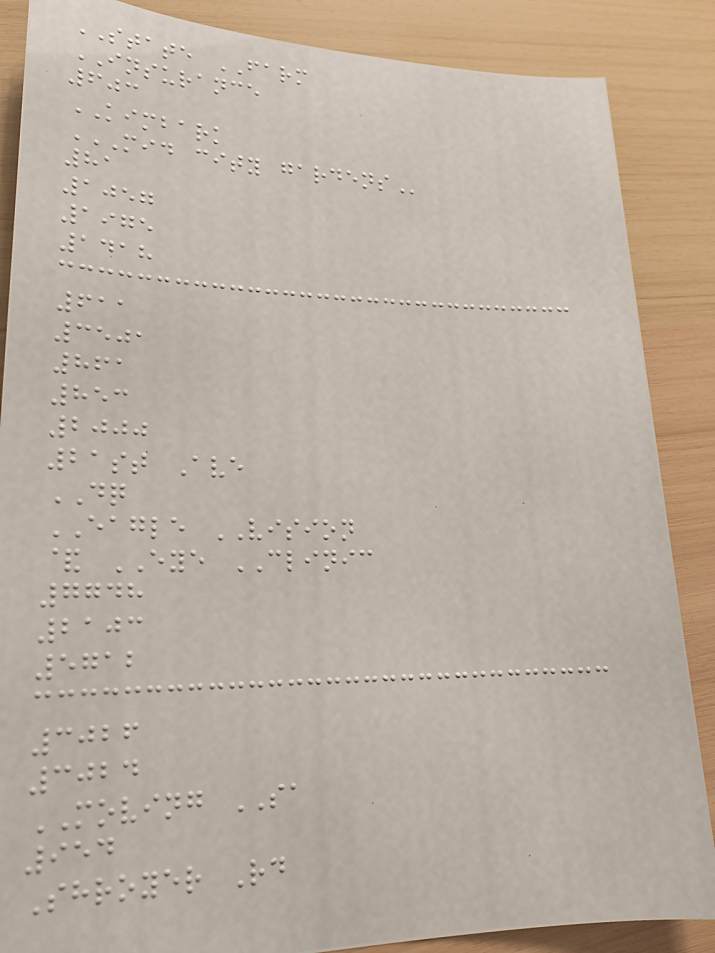STATE FARM
INSURANCE
603
KIMBARK
MID CITY GARDENS
81
1057
1975
1418
611
3501
861
853
2000
21st Ave
DQ
EAGLE VISION
& EYE CLINIC
7748
2103
5712
3026
3024
MOVING SA
954
Shroyer Rd
